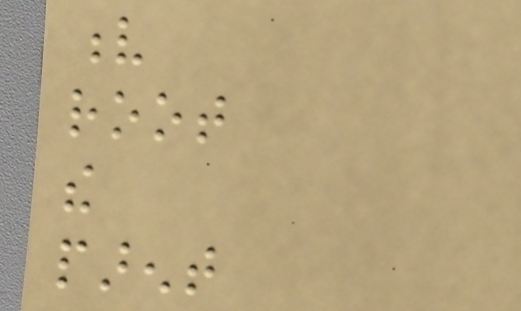v
root
the
parent
